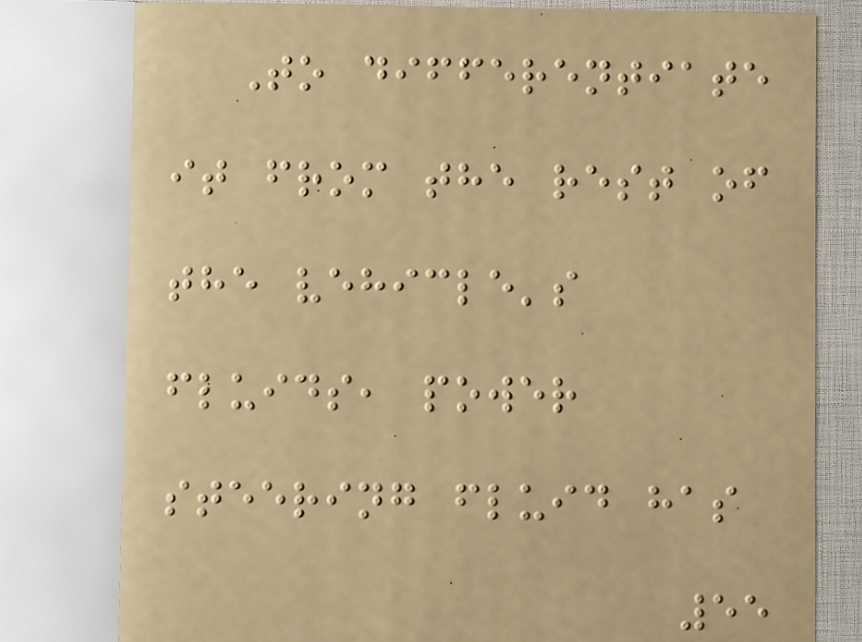To differentiate
it from the rest of
the vehicle's
fluids, power
steering fluid has
55
